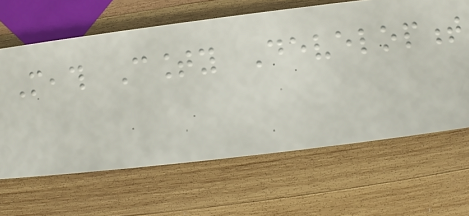Meath County Development
